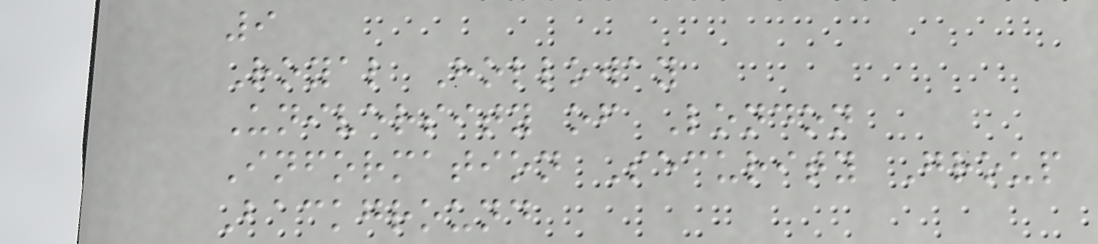9
Royal Holloway
University of London
Information Security Group
Background
